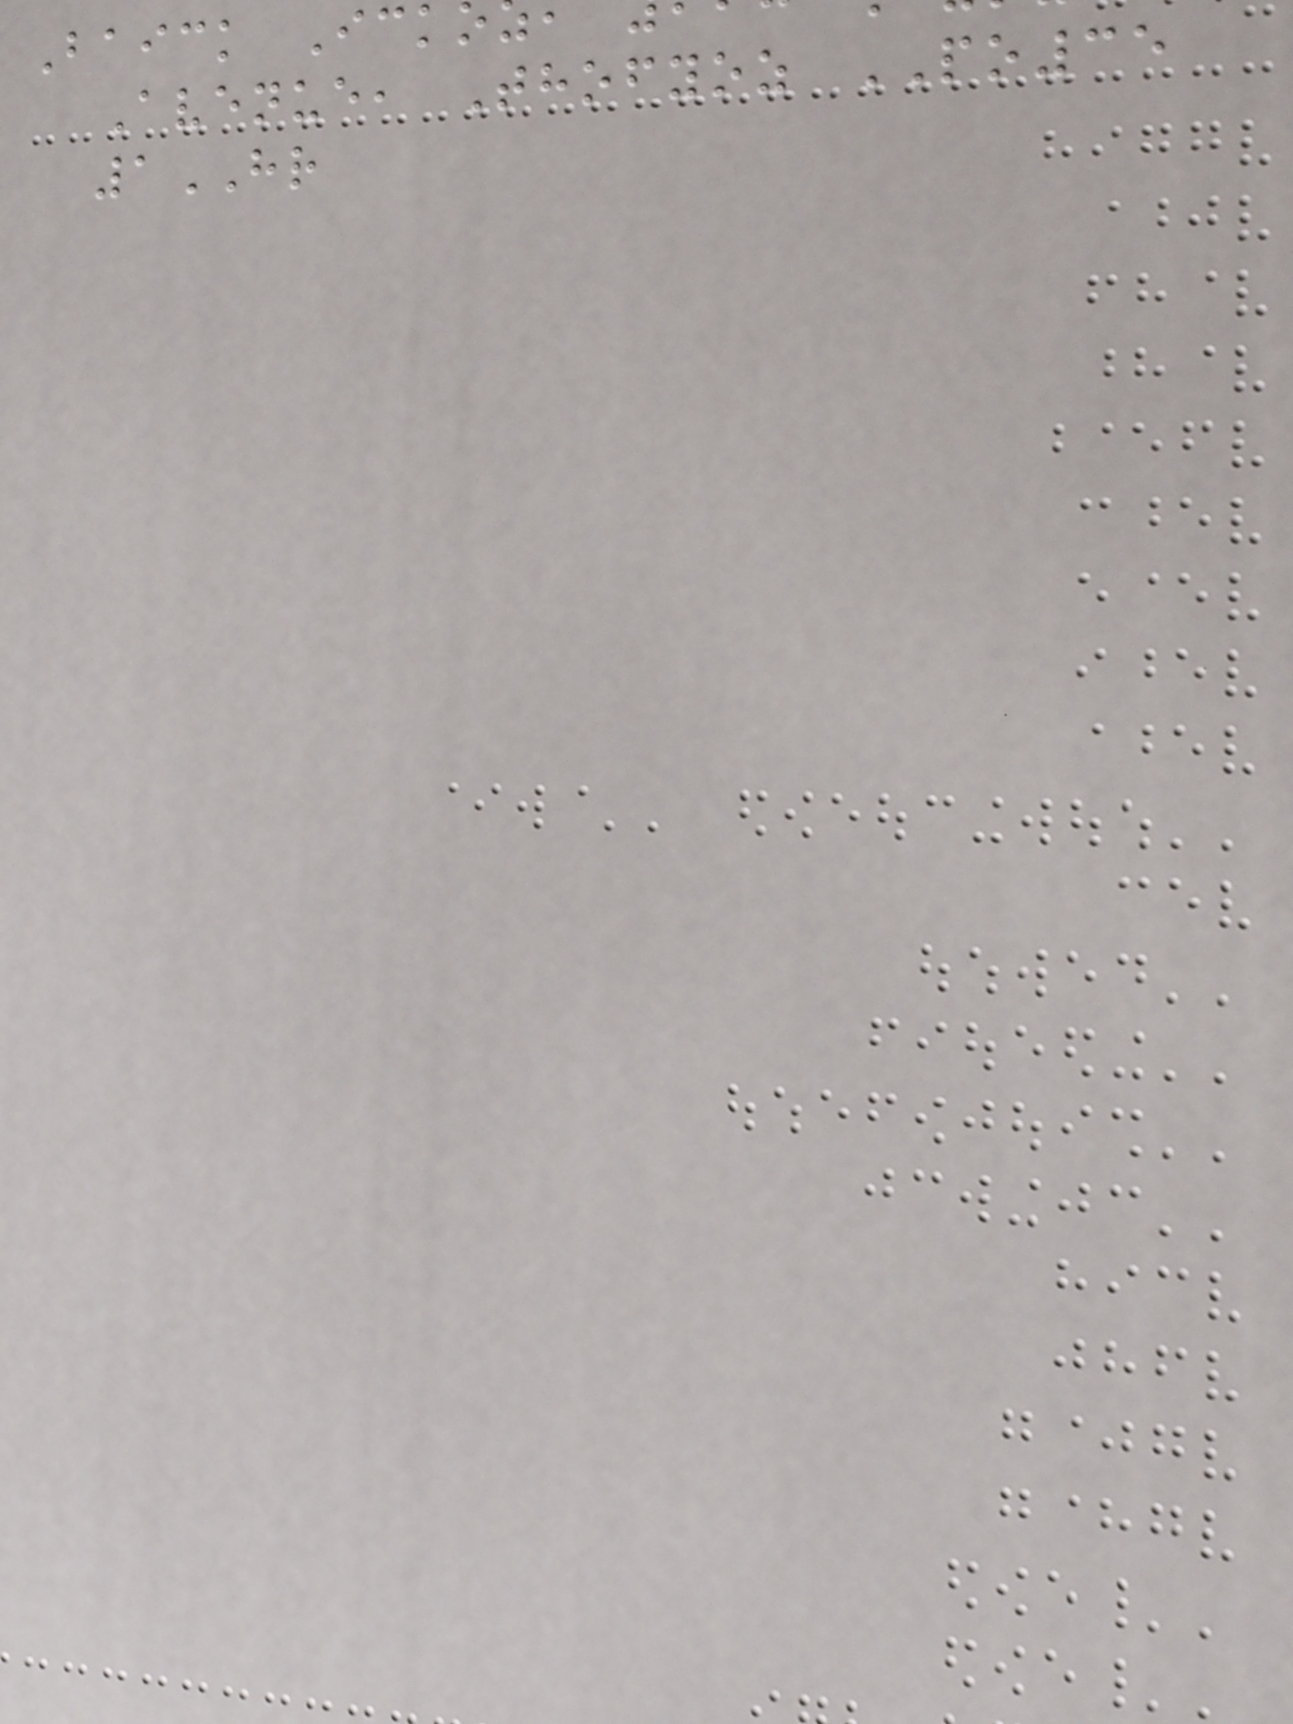Baick Ick
Avenue, Thofyoz PO35
1HR
